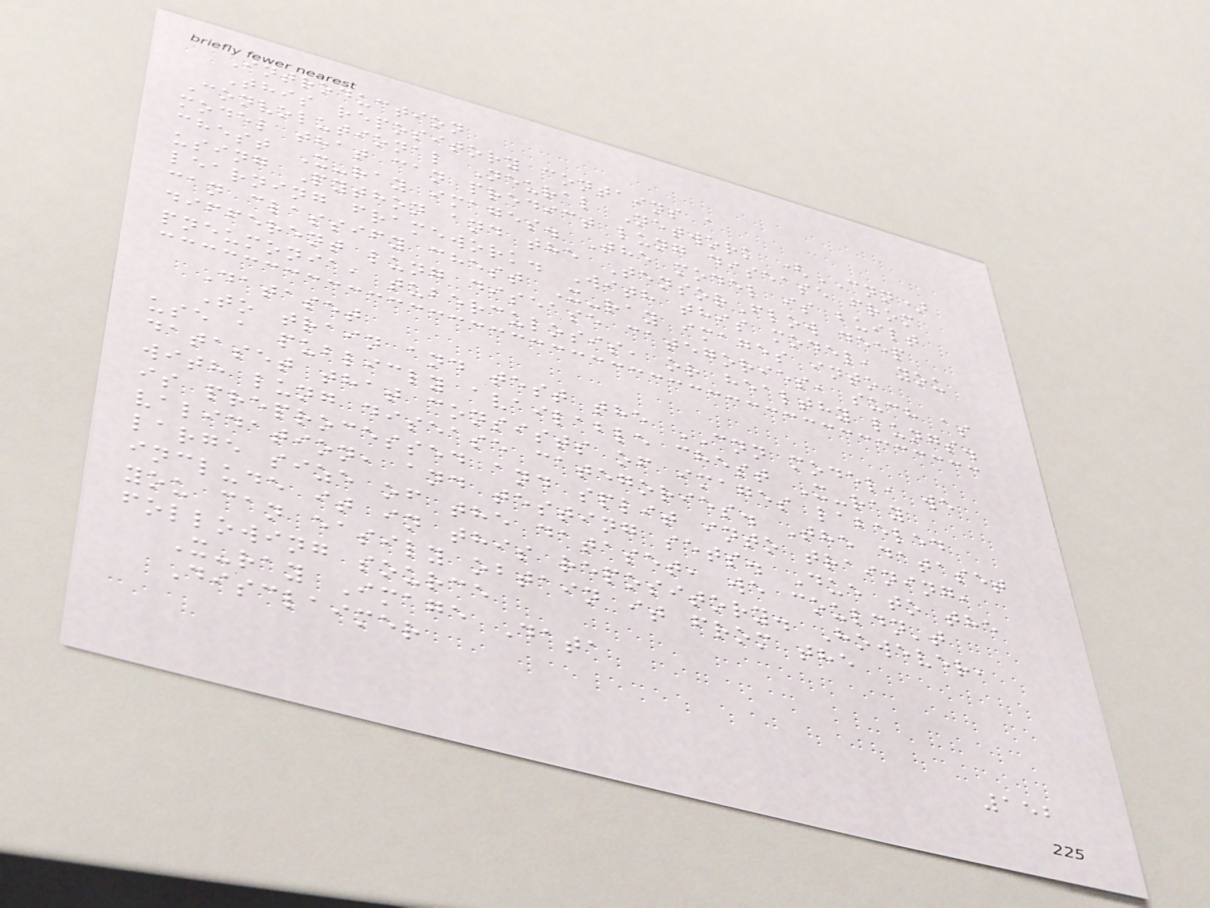Introduction
This repository contains a
Convolutional Neural Network (CNN)
model that can predict lung disease from
chest X-ray images. The model is built
using Python and the TensorFlow deep
learning framework. With this model, you
can classify chest X-ray images into
different lung disease categories, such as
pneumonia, tuberculosis, or healthy lungs.
Dataset
To train and test the CNN model, we
use a publicly available chest X-ray
dataset that consists of images labeled
with lung disease categories. The dataset
is preprocessed and split into training,
validation, and testing sets. Due to the
large size of the dataset, we couldn't
include it in this repository. However,
you can easily obtain it from the
following source
X-ray Image Data
Disclaimer
152
